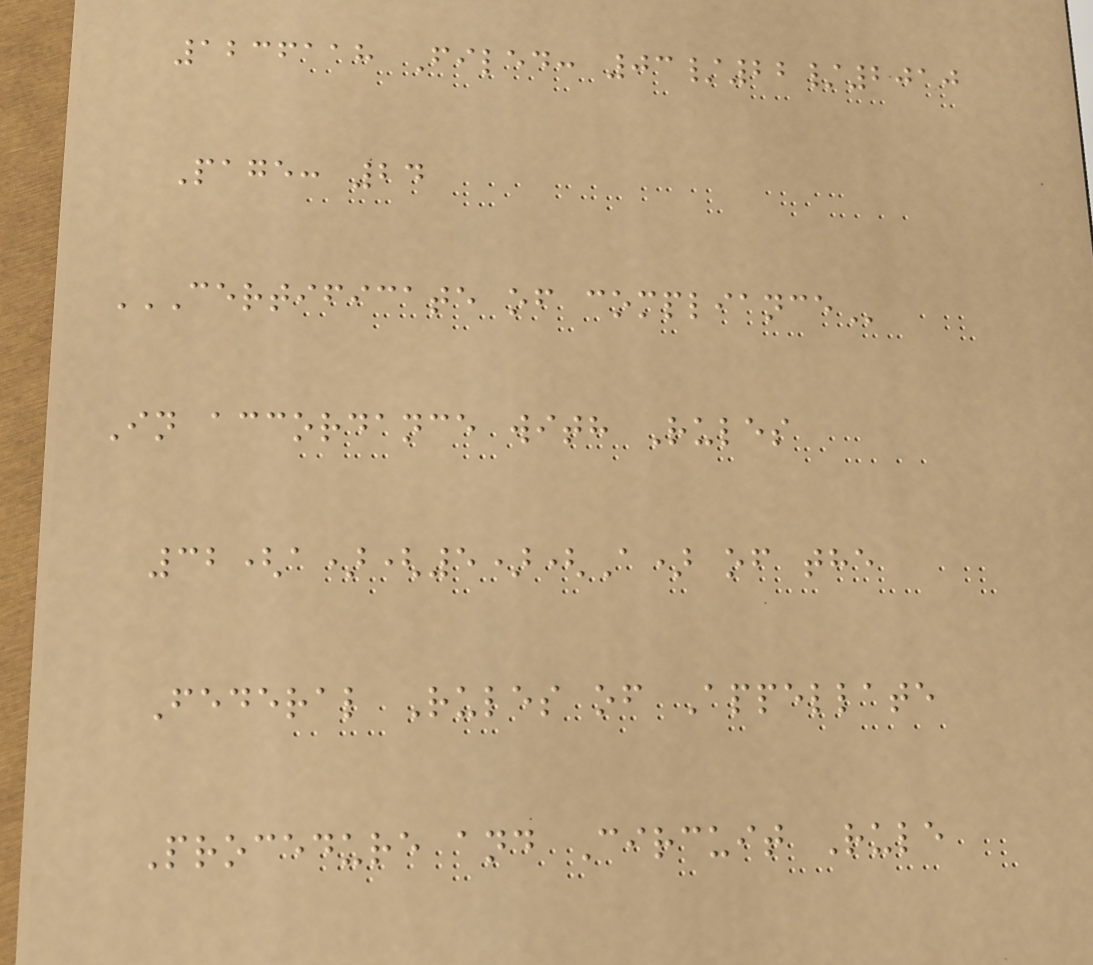1236118 Filed: 03/22/2010
Page: 24
CERTIFICATE OF COMPLIANCE
In accordance with Rules
32(a)(5)(A) of the
Federal Rules of Appellate
Procedure and Circuit Rule
